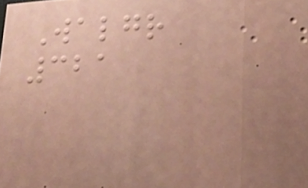Walgr
321
